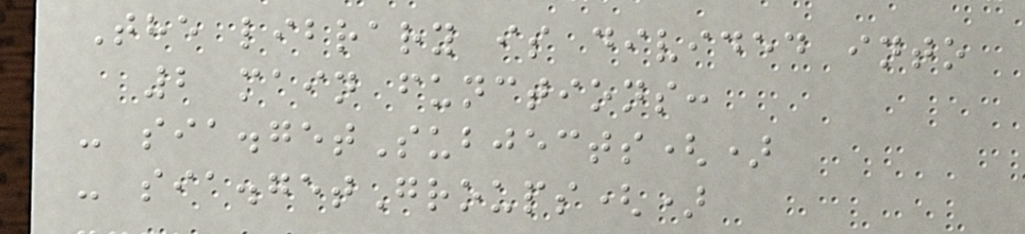The library is divided into
2 main functions:
- sia.getSubjects()
- sia.getGroups()
